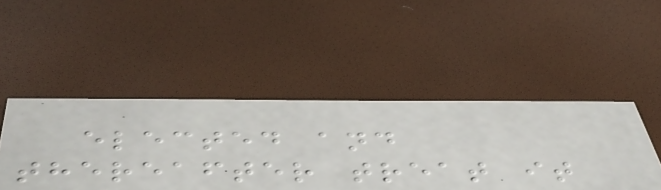elected and
thereafter treat it
